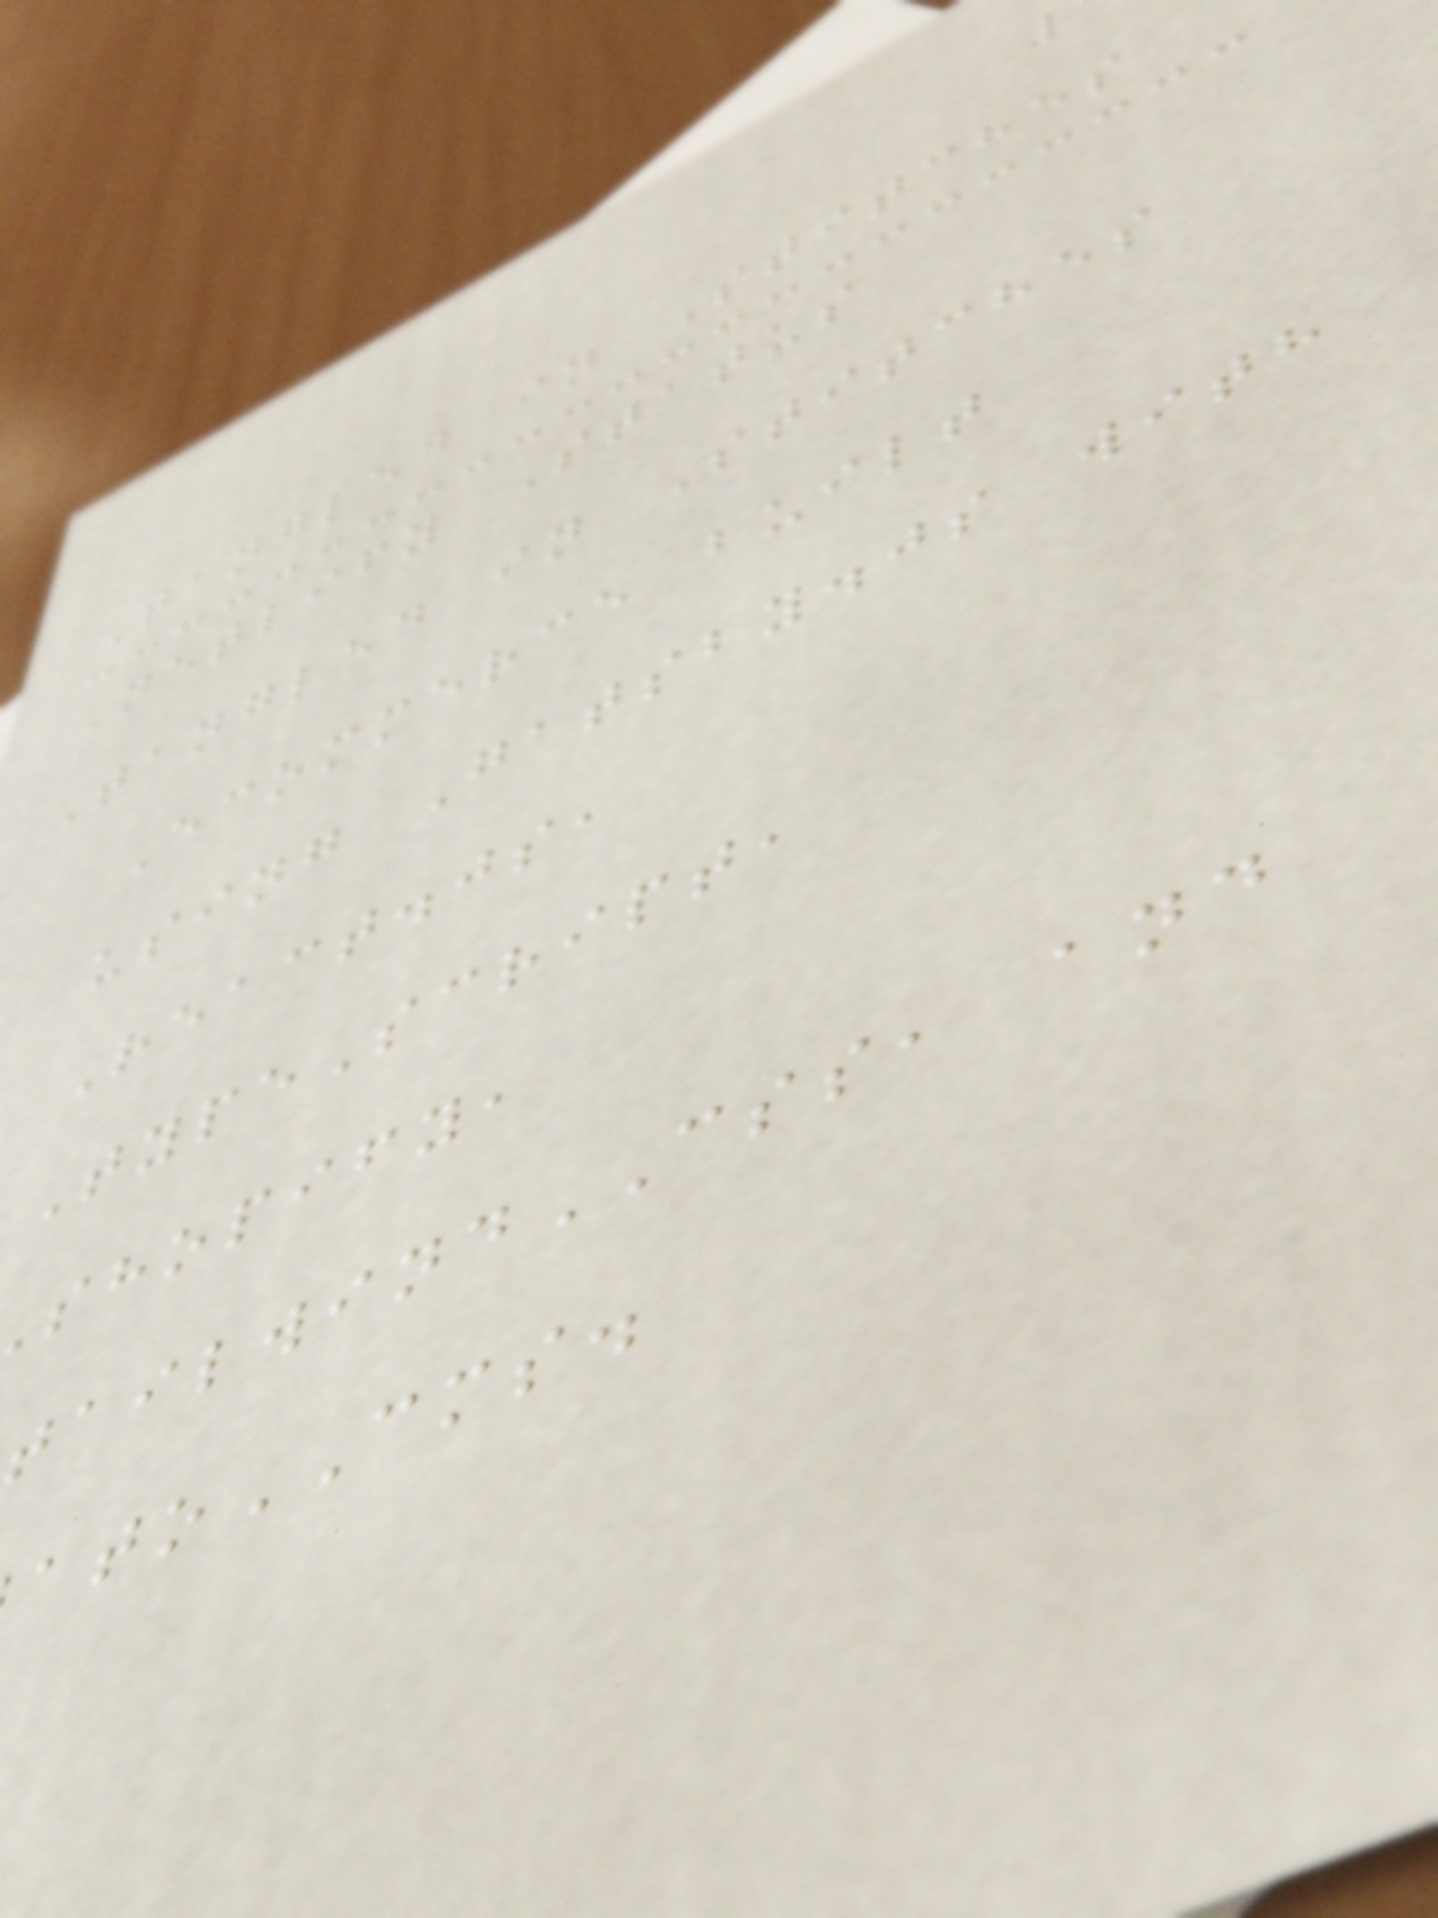Tangled in Stitches
Netlify Status
Tangled in Stitches
Ecommerce built
using Gatsby.js with
React.js,
TypeScript,
shopify,
ailwindCSS, and
atoCMS.
